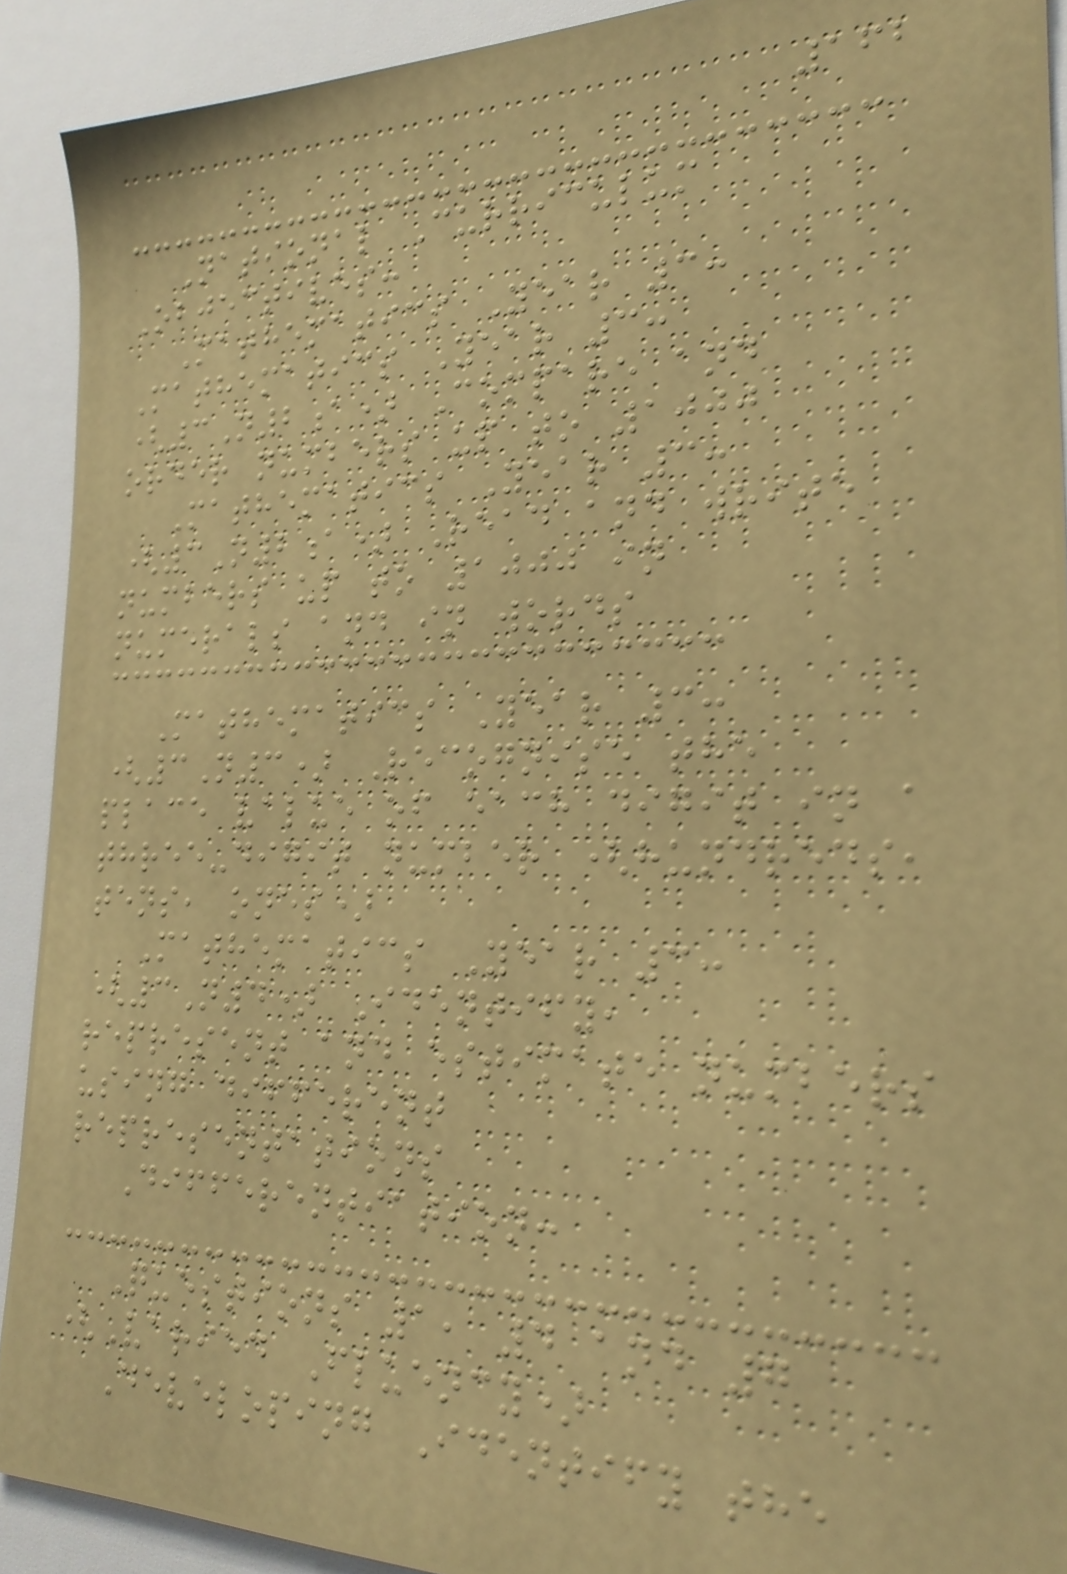162
National Curriculum
Objectives:
Mathematics Year 3:
Mathematics Year 3:
(3N2a) Compare and
order numbers up to 1000
Mathematics Year 3:
(3N2a) Read and write
numbers up to 1000 in
numerals and in words
Mathematics Year 3:
(3N3) Recognise the
place value of each digit in a
three-digit number (hundreds,
tens, ones)
Mathematics Year 3:
(3N4) Identify,
represent and estimate numbers
using different
representations
Differentiation:
Questions 1, 4 and 7
(Varied Fluency)
Developing Identify the
